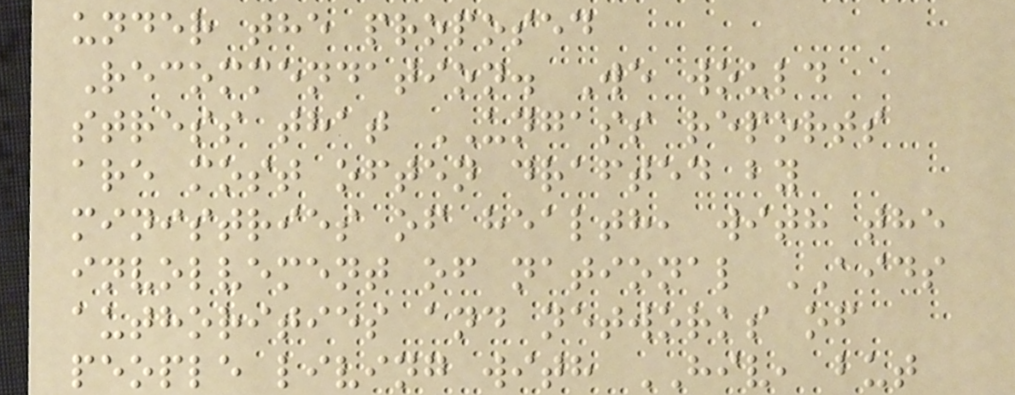under the proposed
Recommendation. We would
stress that UNGASS reports
are most often drafted by
ministries of health, with the
involvement of national AIDS
authorities and networks of
people living with HIV, but
